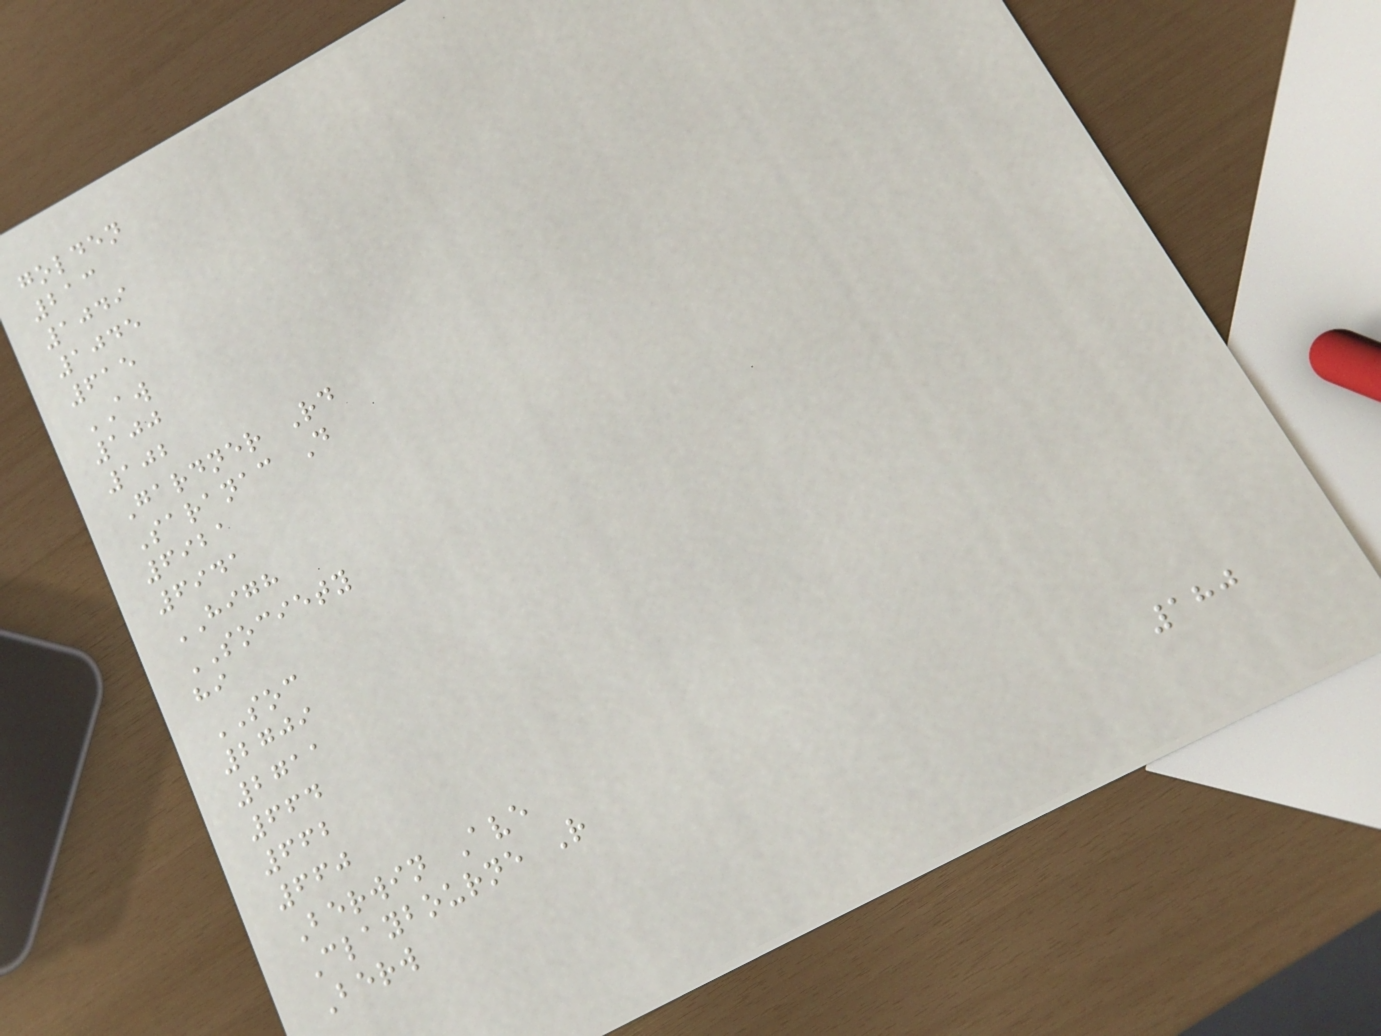golden
213
1049
1045
615
AW
100
102
Gardner Rd
Saranac D
6921
6941
HIGH
SOCIETY
hi
SOC
2709
2711
664
662
660
Berwin Ave
Claybourne R
Berw
180
